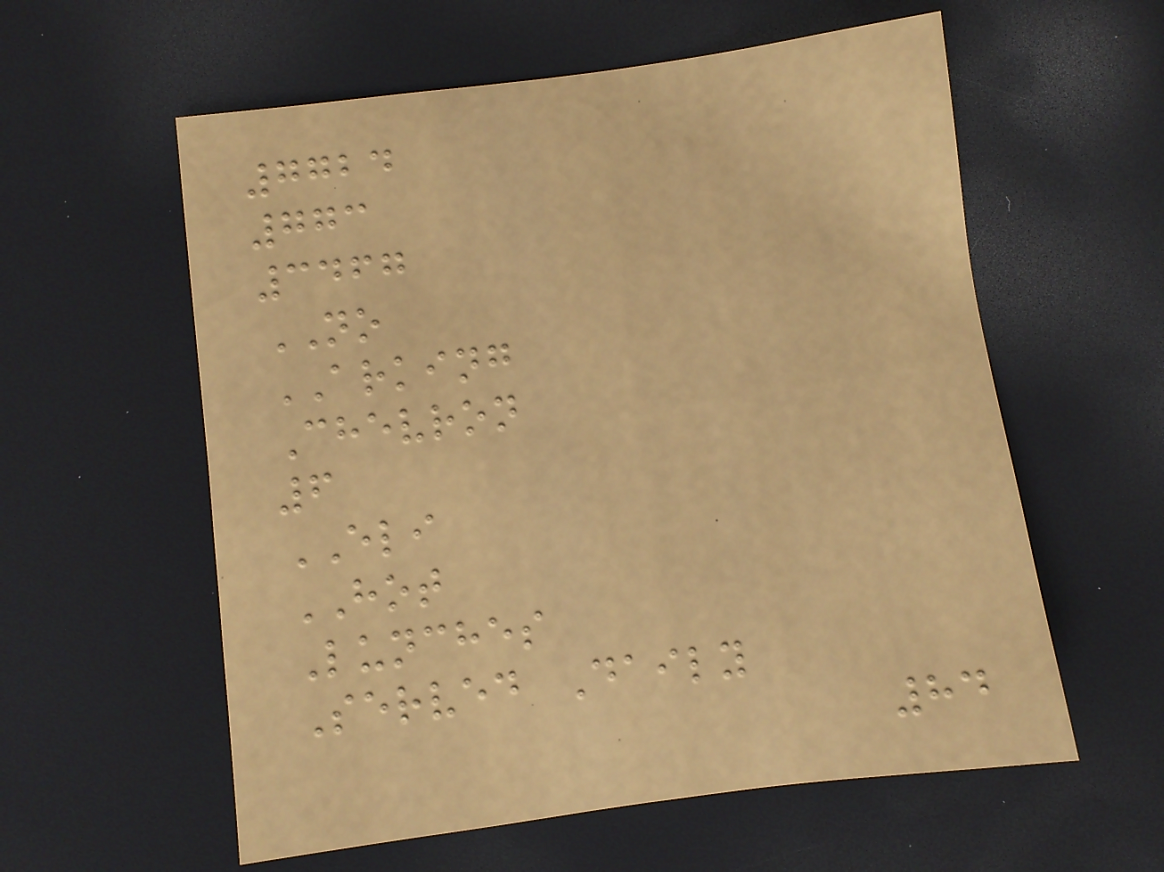7724
773
3467
NO
ARKING
Chevron
6
ELI
HOT
Lunches
Served Daily
84
